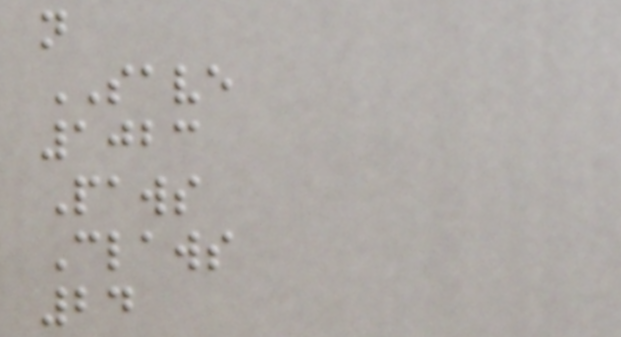n
SAVE
1023
Paws
Claws
24
